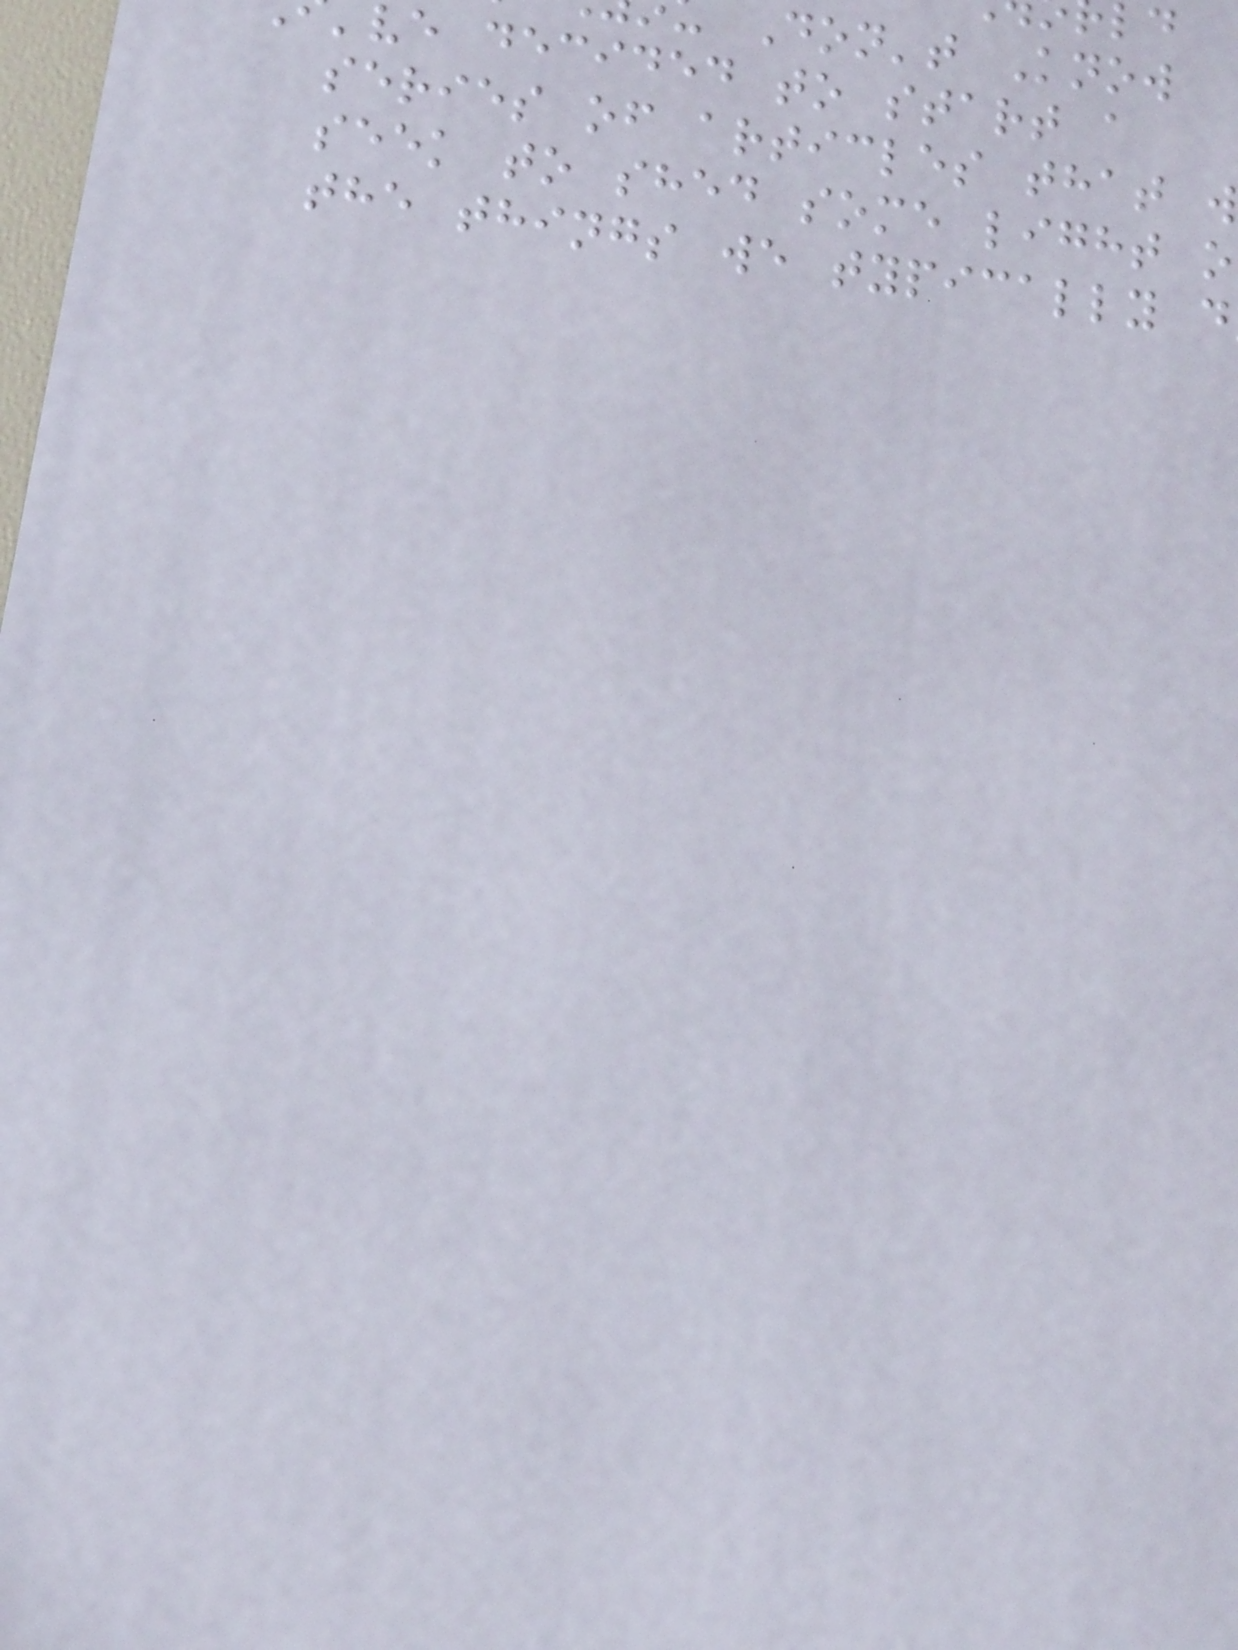Don't Know
ve decided to start a
series of articles that w
seek to shed some light o
the things we typically d
